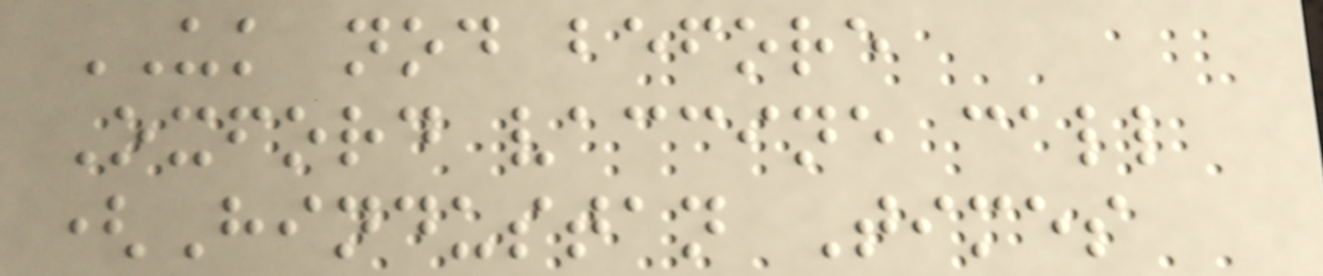UK nod before
Oxford vaccine call
(Hindustan Times
